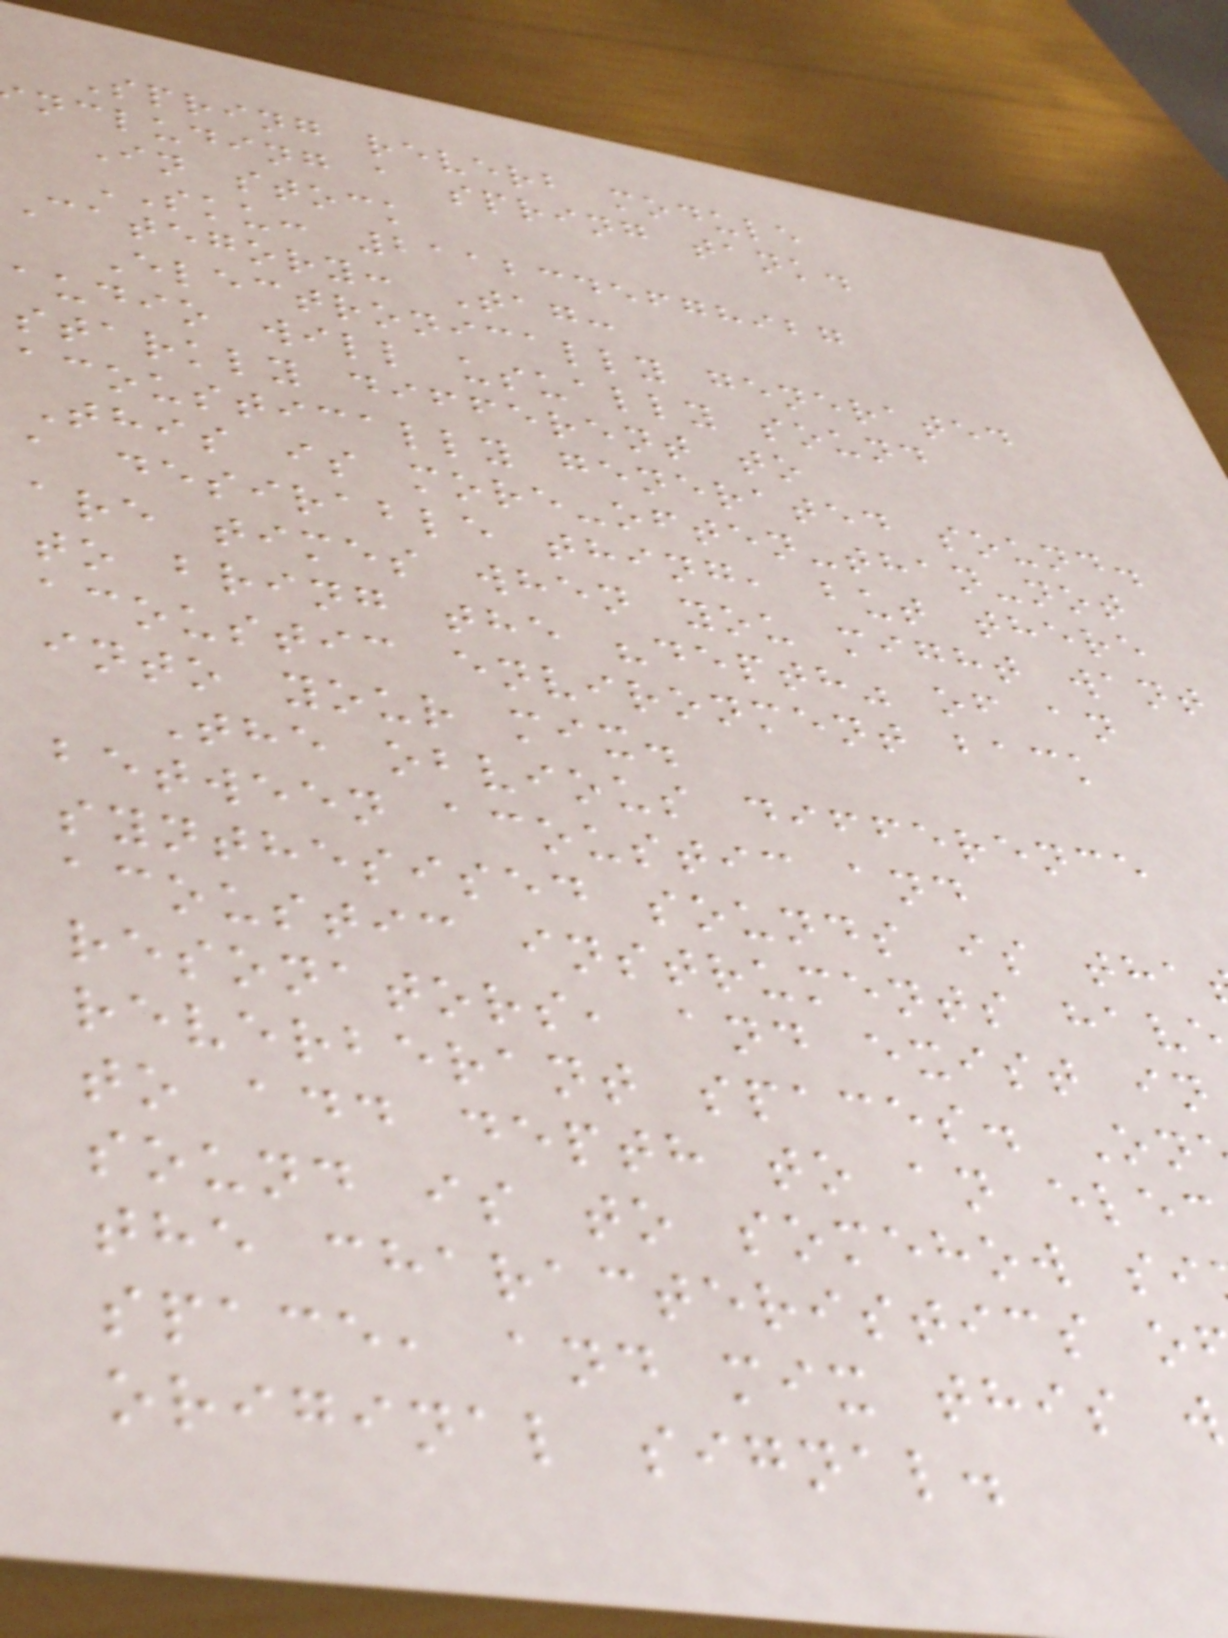Spring reverb module
ncluding a spring tank.
In stock
SKU: 2112345678927
Category: Tag:
Electronically generated
audio will usually sound
starkly different to
acoustically generated sound.
This is more-often-than-not
a desirable thing, but there
are times when you might want
to bring the "depth" of an
acoustic environment back
into your mix.
The obvious difference
between acoustic and
synthesised sounds is tha
acoustic instruments hav
resonators, and exist in
reverberant spaces. On
to add depth to an elec
sound is to somehow si
the characteristics o
space, and mix this w
original signal.
